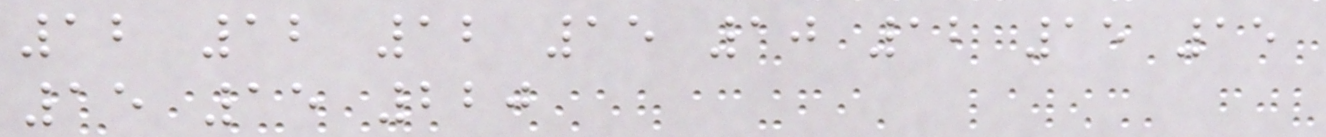12 12 12 15 10 12 15 15
15 15 220
